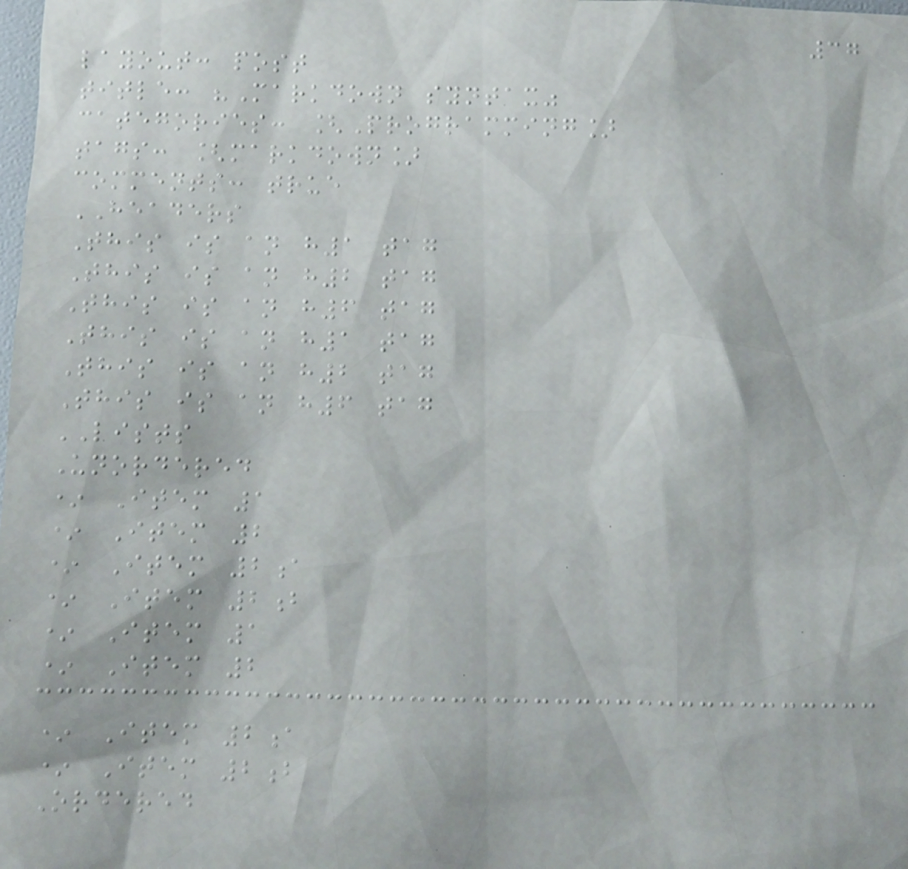37
layout: post
title: "Markdown syntax"
categories: [Programming]
tags: [markdown]
comments: true
HEADERS
This is an h1 tag
This is an h2 tag
This is an h6 tag
This is an h1 tag
This is an h2 tag
This is an h6 tag
LISTS
Unordered
* Item 1
* Item 2
* Item 2a
* Item 2b
* Item 1
* Item 2
* Item 2a
* Item 2b
Ordered
